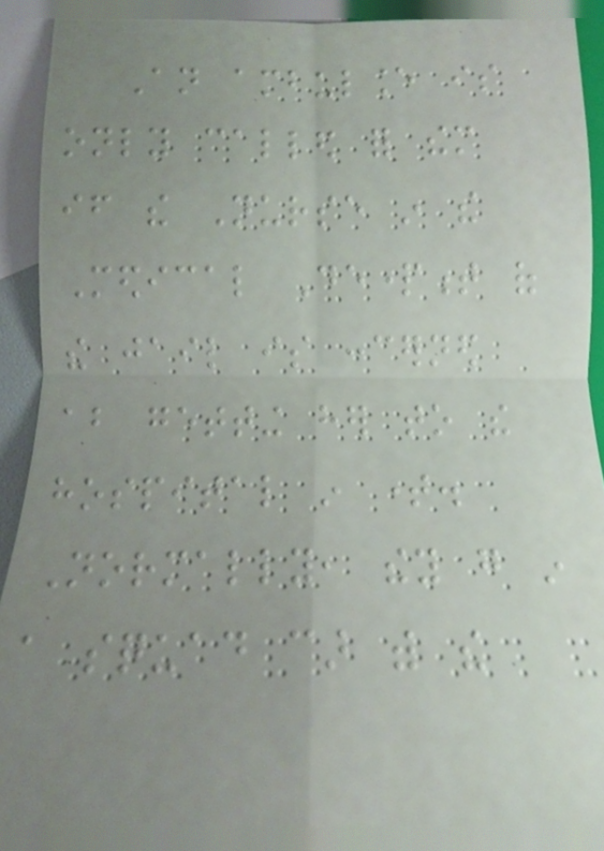An ambulance is
only called for them
if the Nurse in the
Medical Department of
the jail is concerned
about getting her to the
hospital in time.
Normally, they go in
a squad car with the
